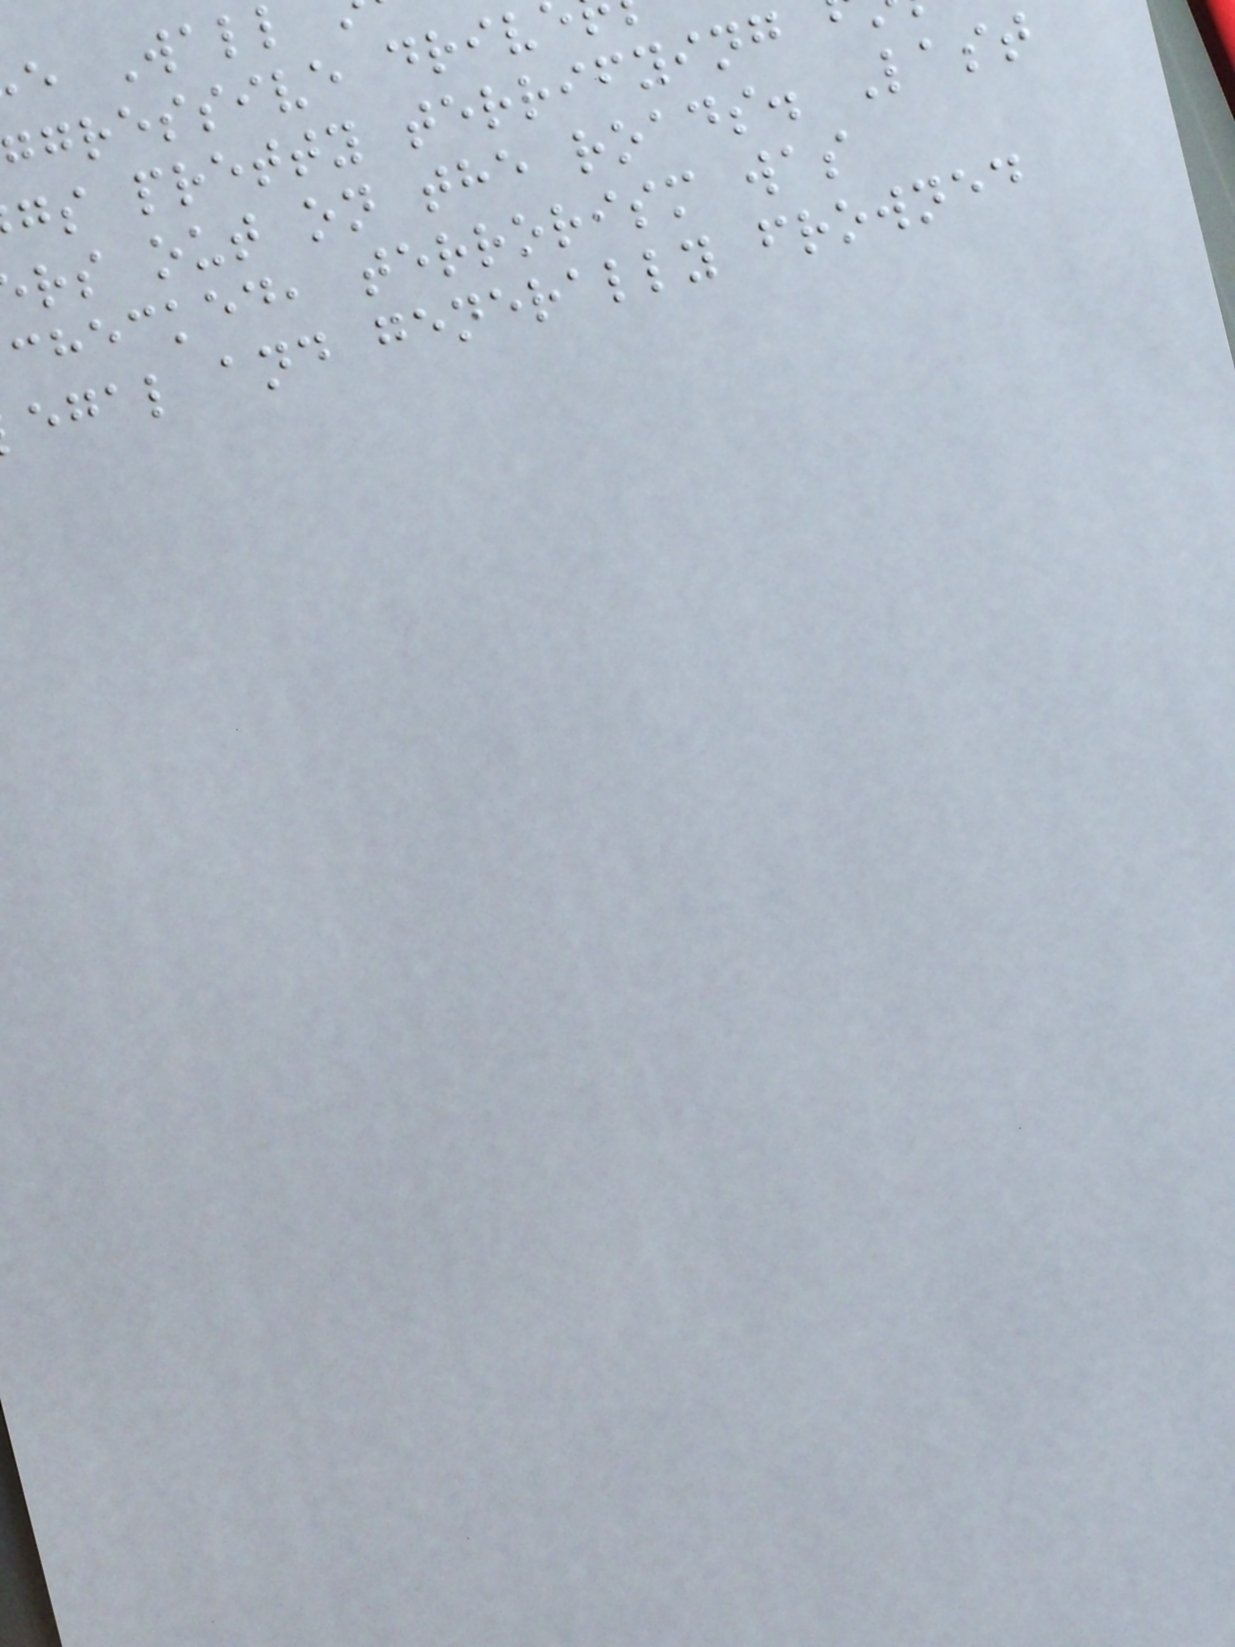e Wal
ggressive driv
gs pretty terrifying
rs out on the roads. Last
checked, terrorism was
egal and generally frowned
